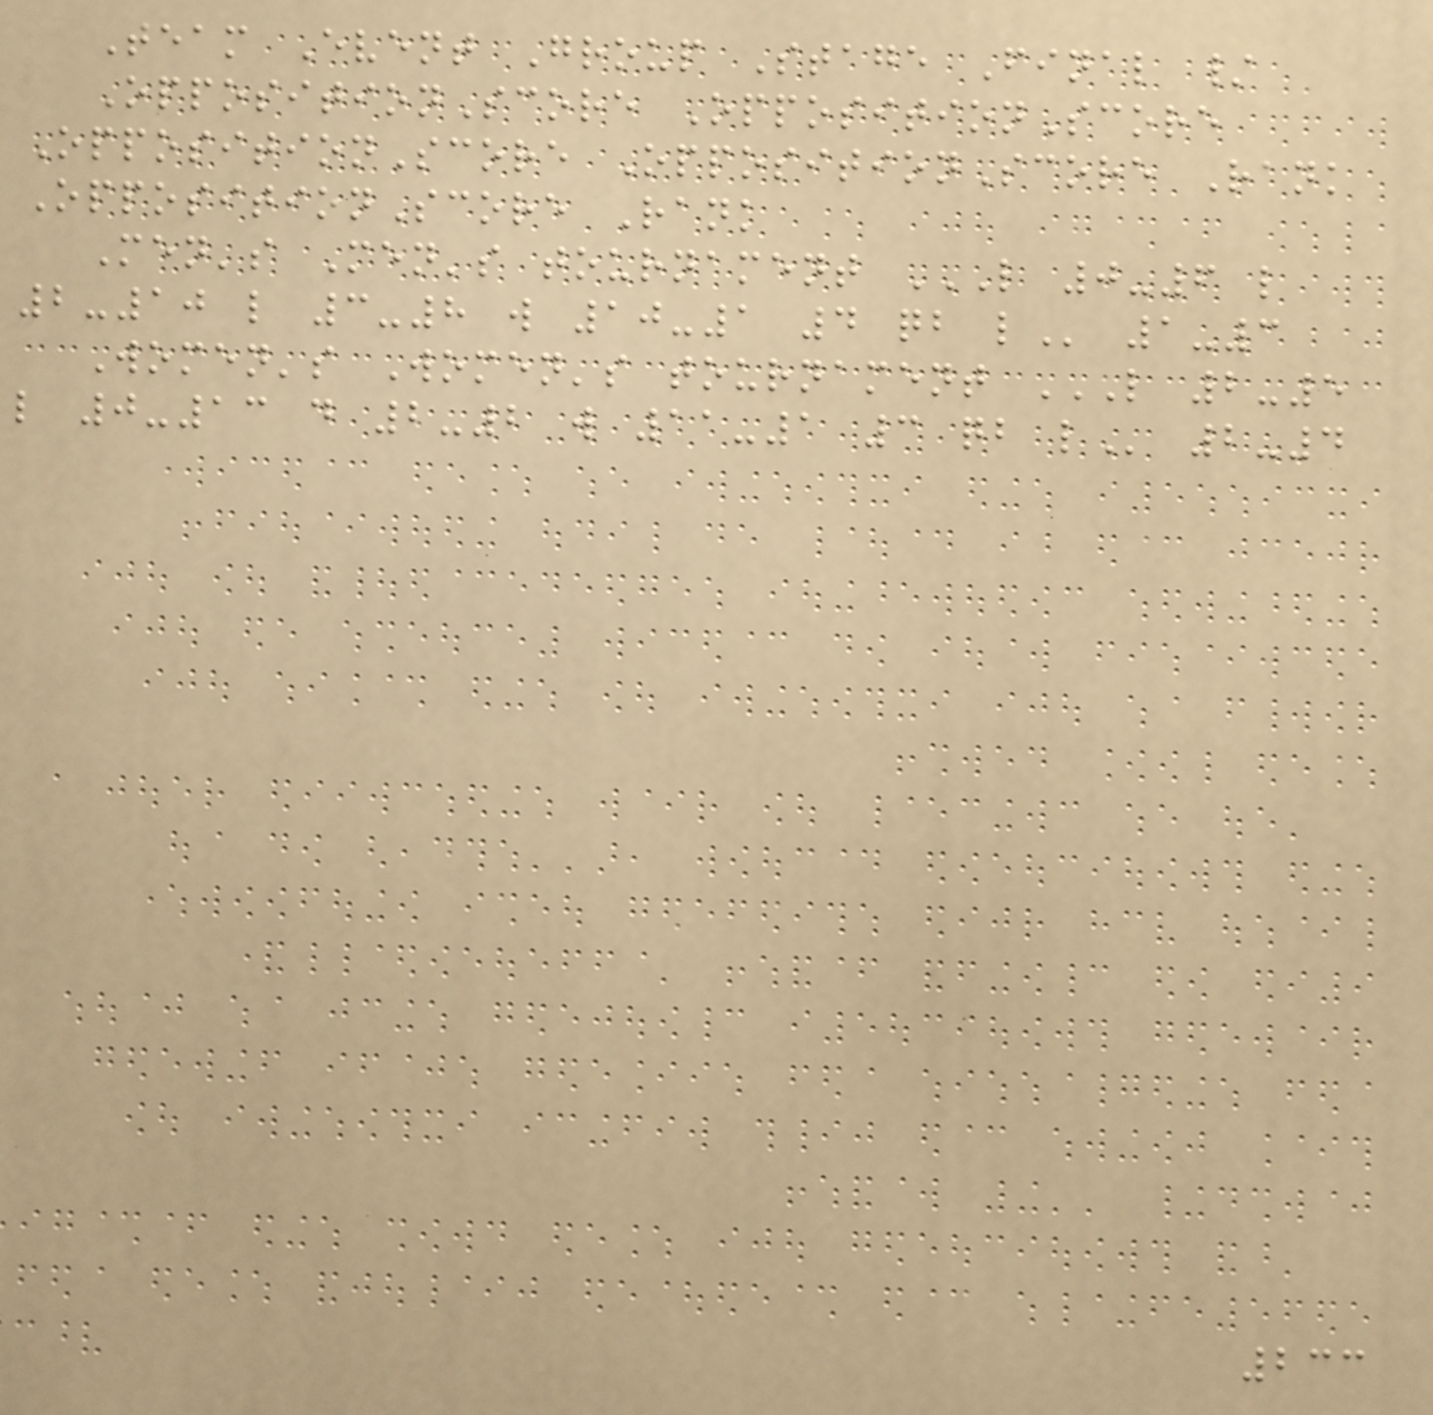Team Event Group Stage Final /
OppositionScore OppositionScore
OppositionScore OppositionScore Rank
OppositionScore Rank
Men's Men's tournament L 0-6 L
2-10 L 3-8 W 10-1 4 QB L 1-3
Women's Women's tournament L 2-5
L 0-13 D 2-2 W 11-1 3 QB L 2-4
233
